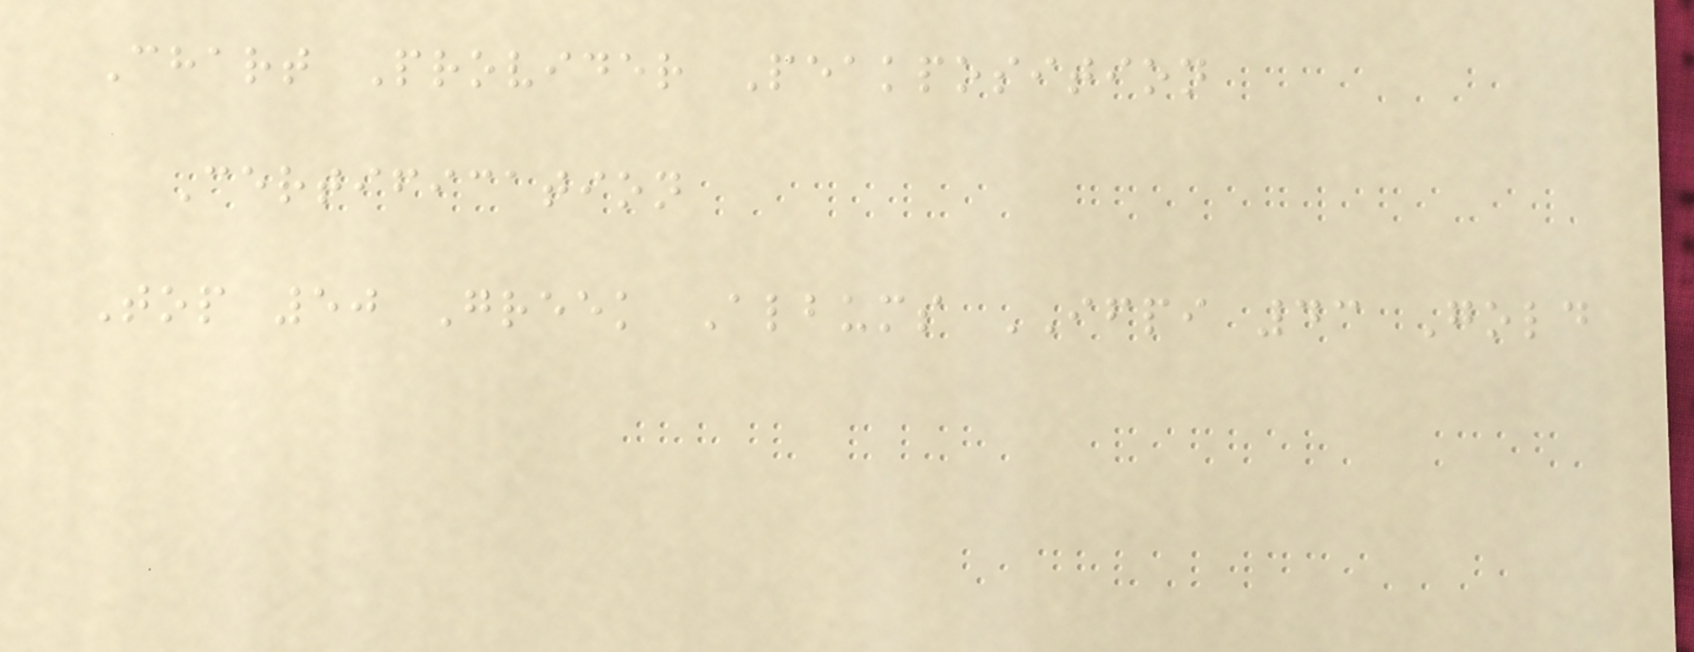Chart Provider Peakposition
Certification
Top 50 Greek Albums IFPI 43 Gold
